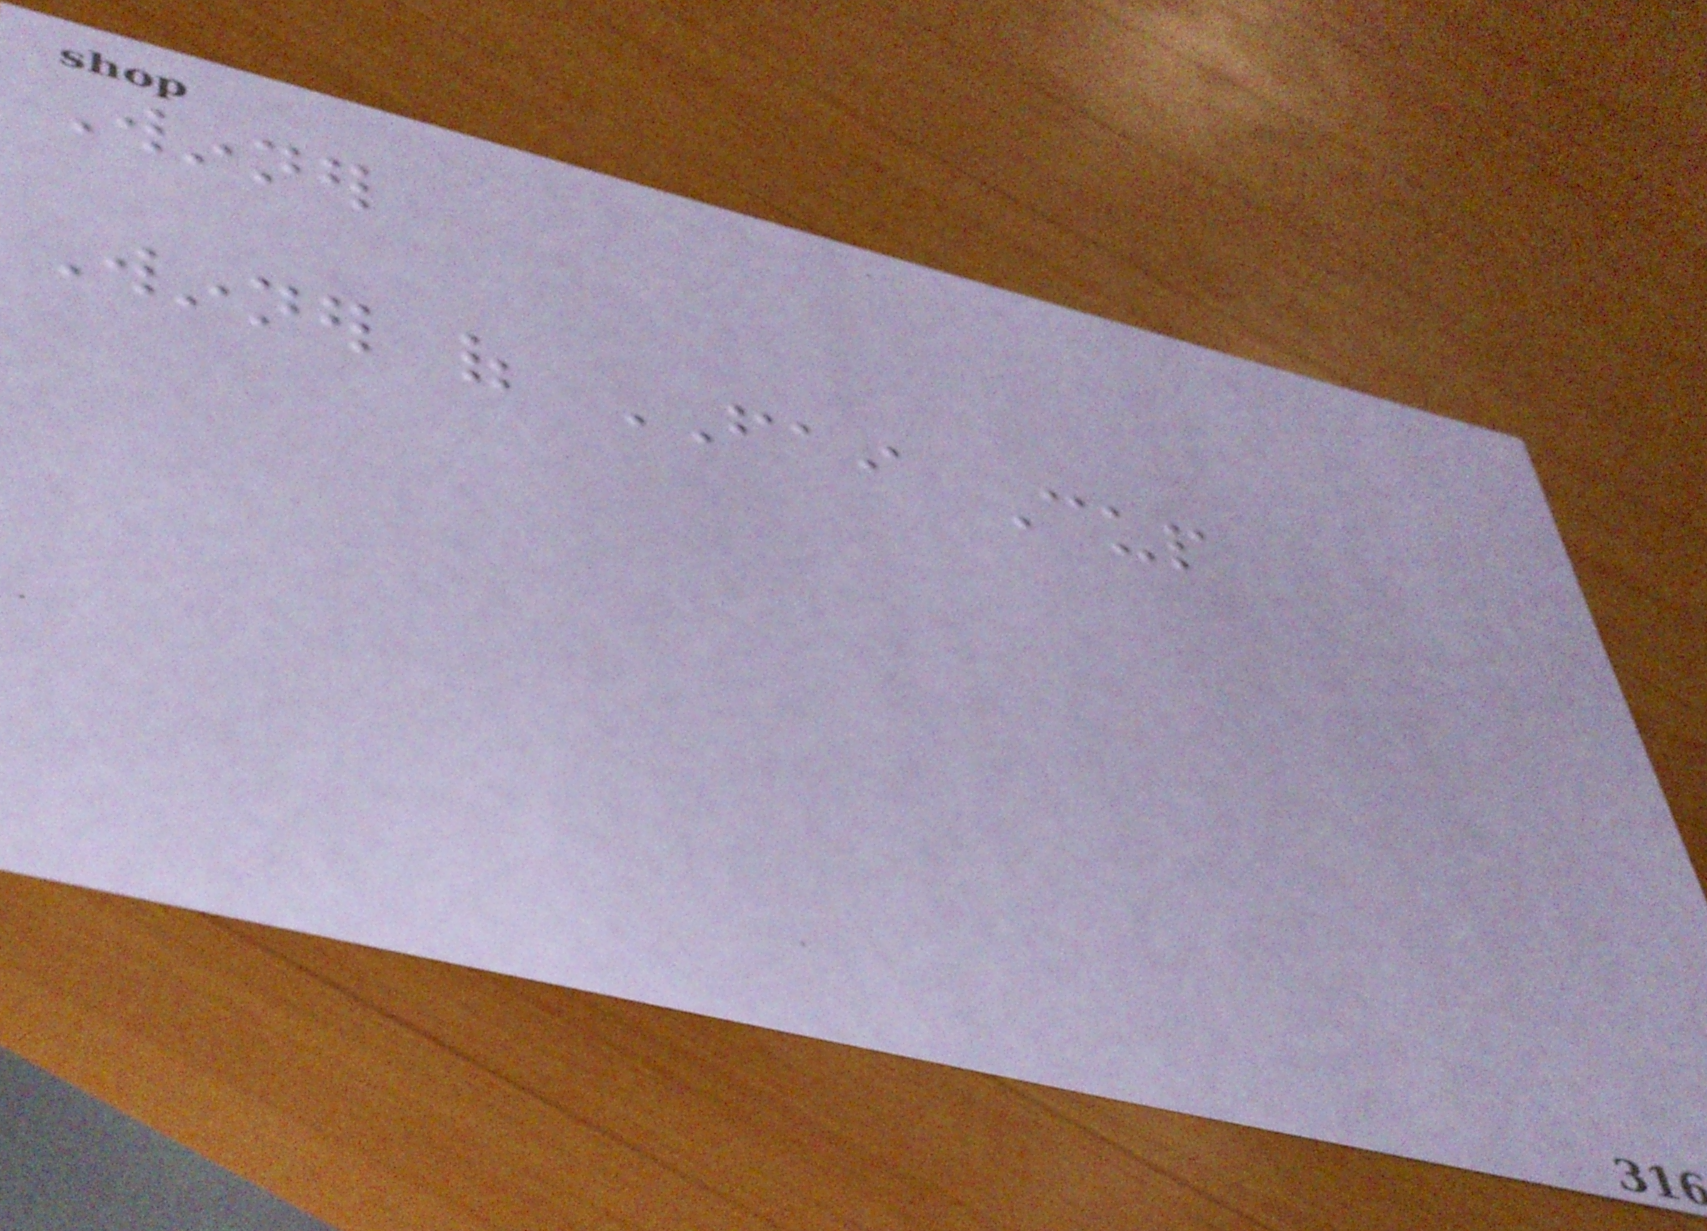Winner
Winner of FAI Cup
